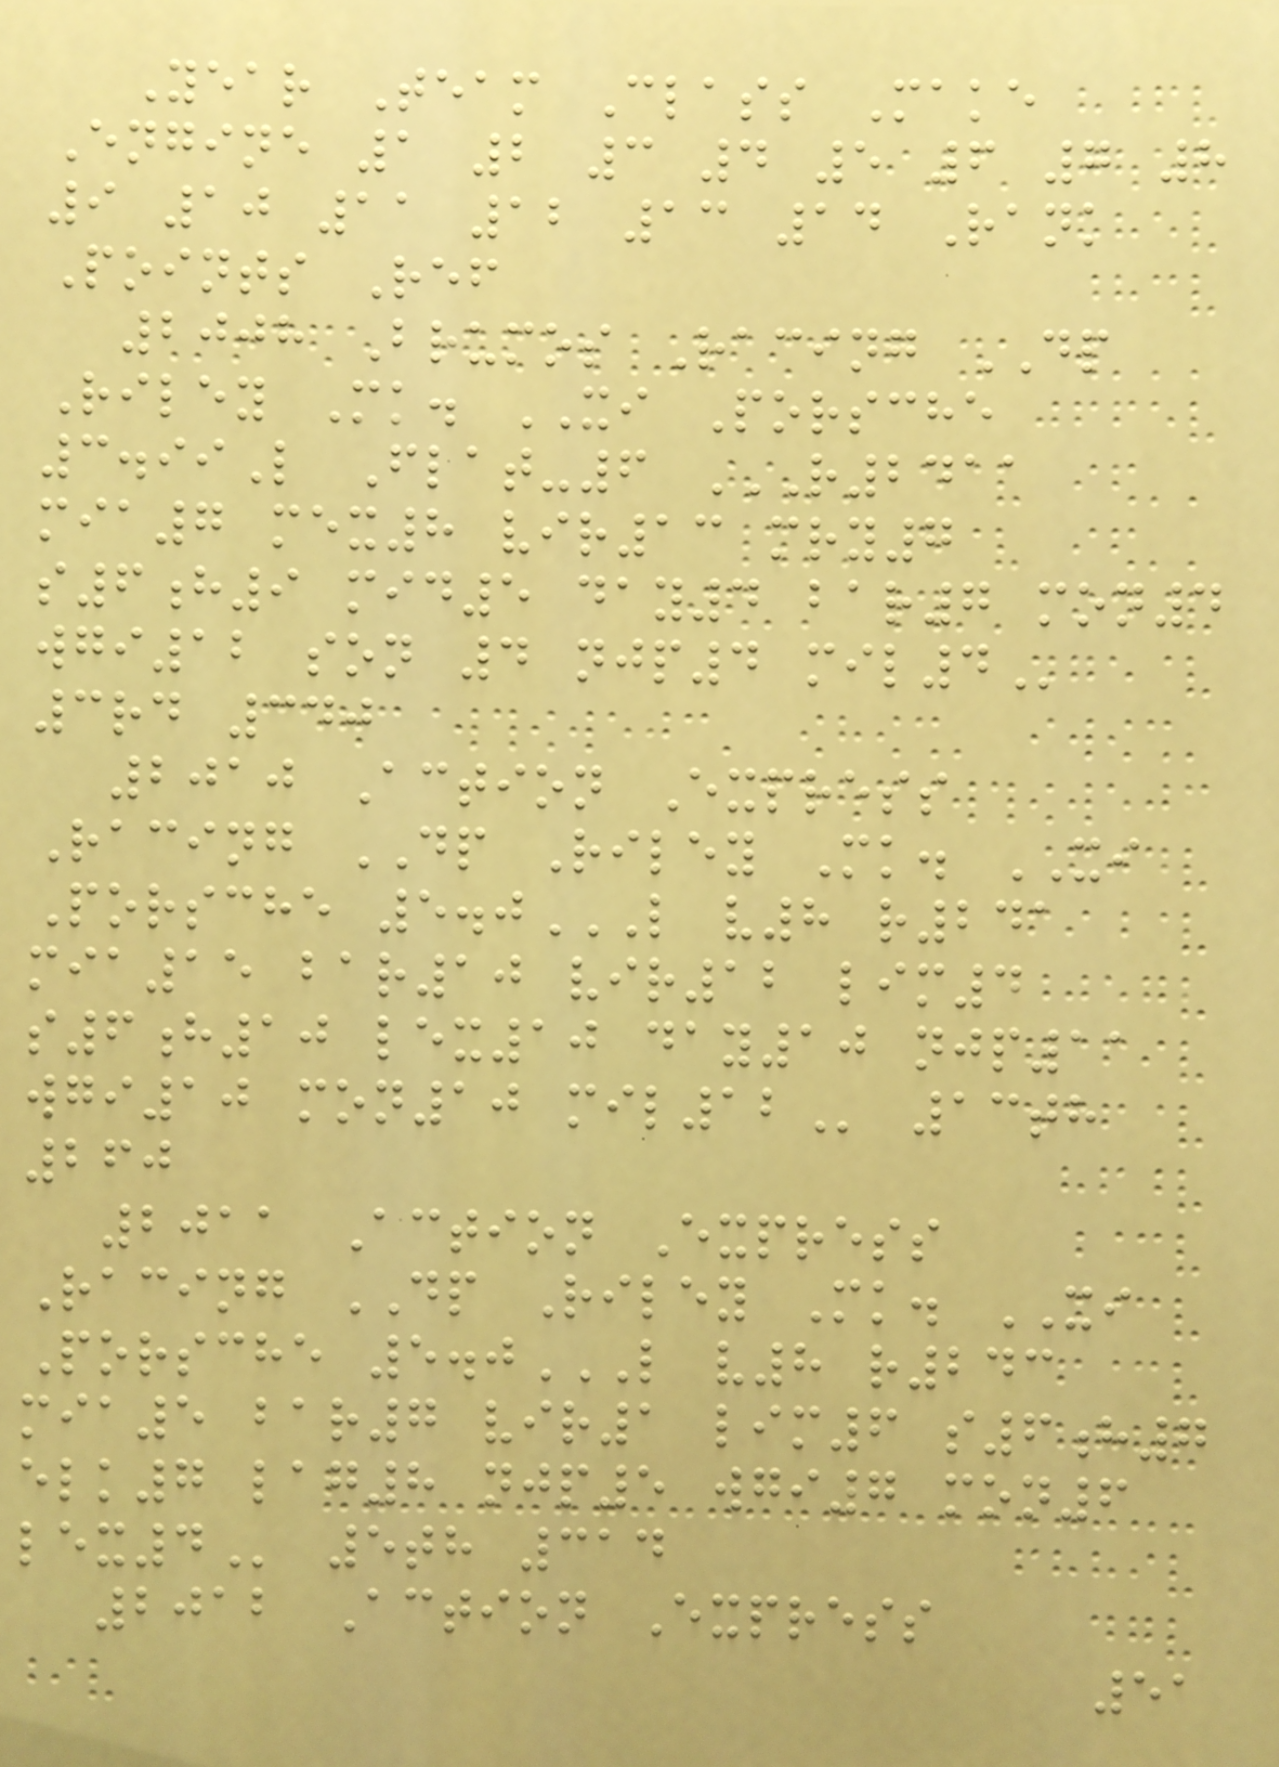Year Team Class Make
Engine 1 2 3 4 5 6 7 8
9 10 11 12 13 14 Rank
Points Ref
2008 Brumos Racing DP
Riley Mk. XI Porsche
3.99L Flat-6 R2411
MIA7 MEX8 VIR13 MRY7
S6H9 MID5 DAY4 BAR7 MON4
WGI12 SON 4 NJP4 MIL4
3rd 340
2010 Action Express
Racing DP Riley Mk. XI
Porsche 5.0L V8 R241
MIA15 BAR10 VIR12 LIM4
S6H10 LEX10 DAY10 NJP11
WGI10 MON10 MIL12 13th
260
2011 Action Express
Racing DP Riley Mk. XI
Porsche 5.0L V8 R243
MIA5 BAR7 VIR1 LIM6 S6H7
ELK7 LAG8 NJP5 WGI7 MON6
LEX4 5th 314
2012 Action Express
51
